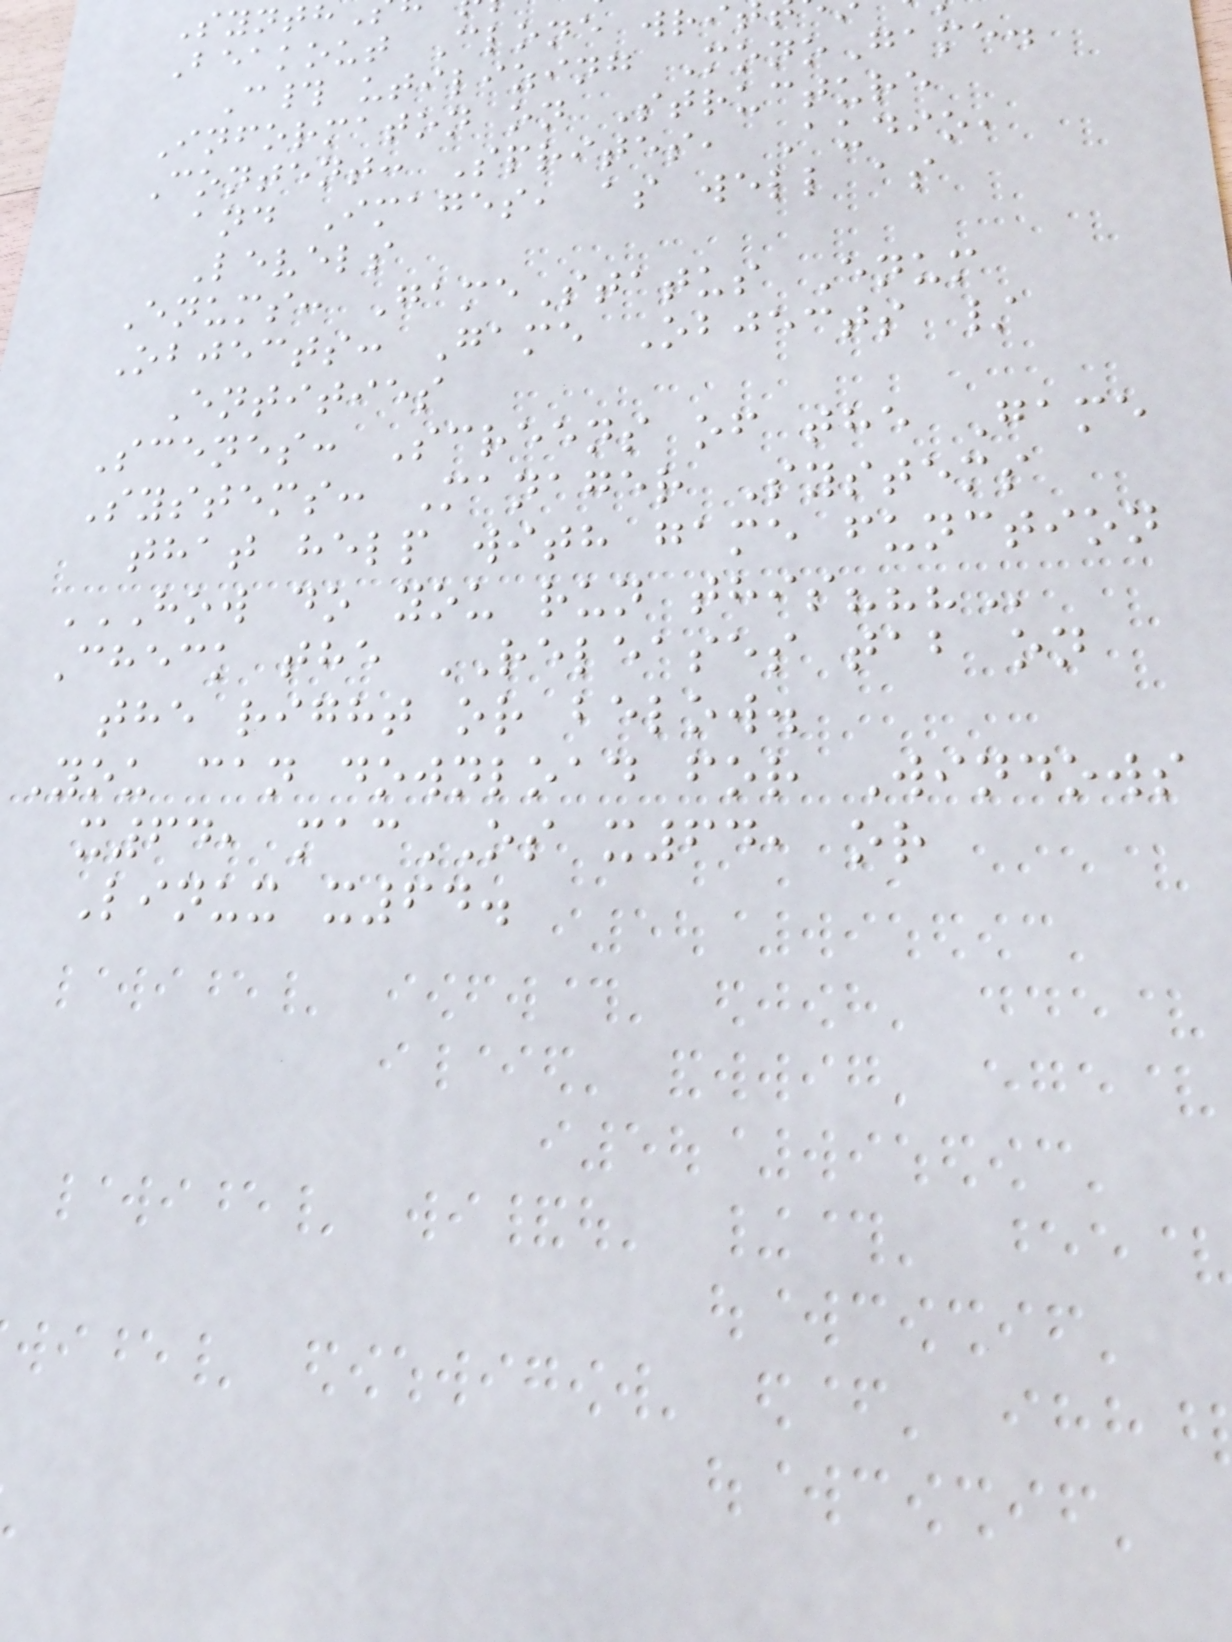Beakout Clone wri
C# utilizing MonoGame.
Informaton on Structure
Content: Sprites, Audio,
and Images, as well as
Levels
Enums: GameStatus Enum
Objects: Game Objects /
Entities
Scenes: Screens of the Game
Systems: Manager Systems
that help with game function
HOW DO YOU RUN THIS???
Check the RELEASES tab on
the right or below.
You can download for Windows
x64, macOS x64, or
Linux x64.
